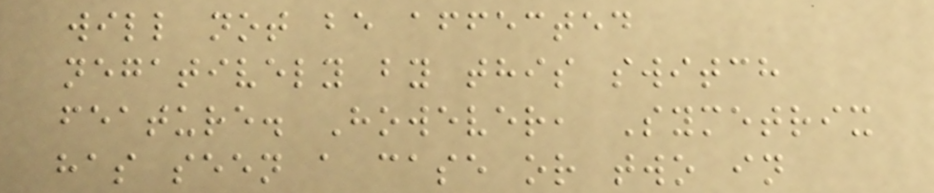will not be affected
negatively by this switch
feature. However, Symetrix
has seen a case or two in
